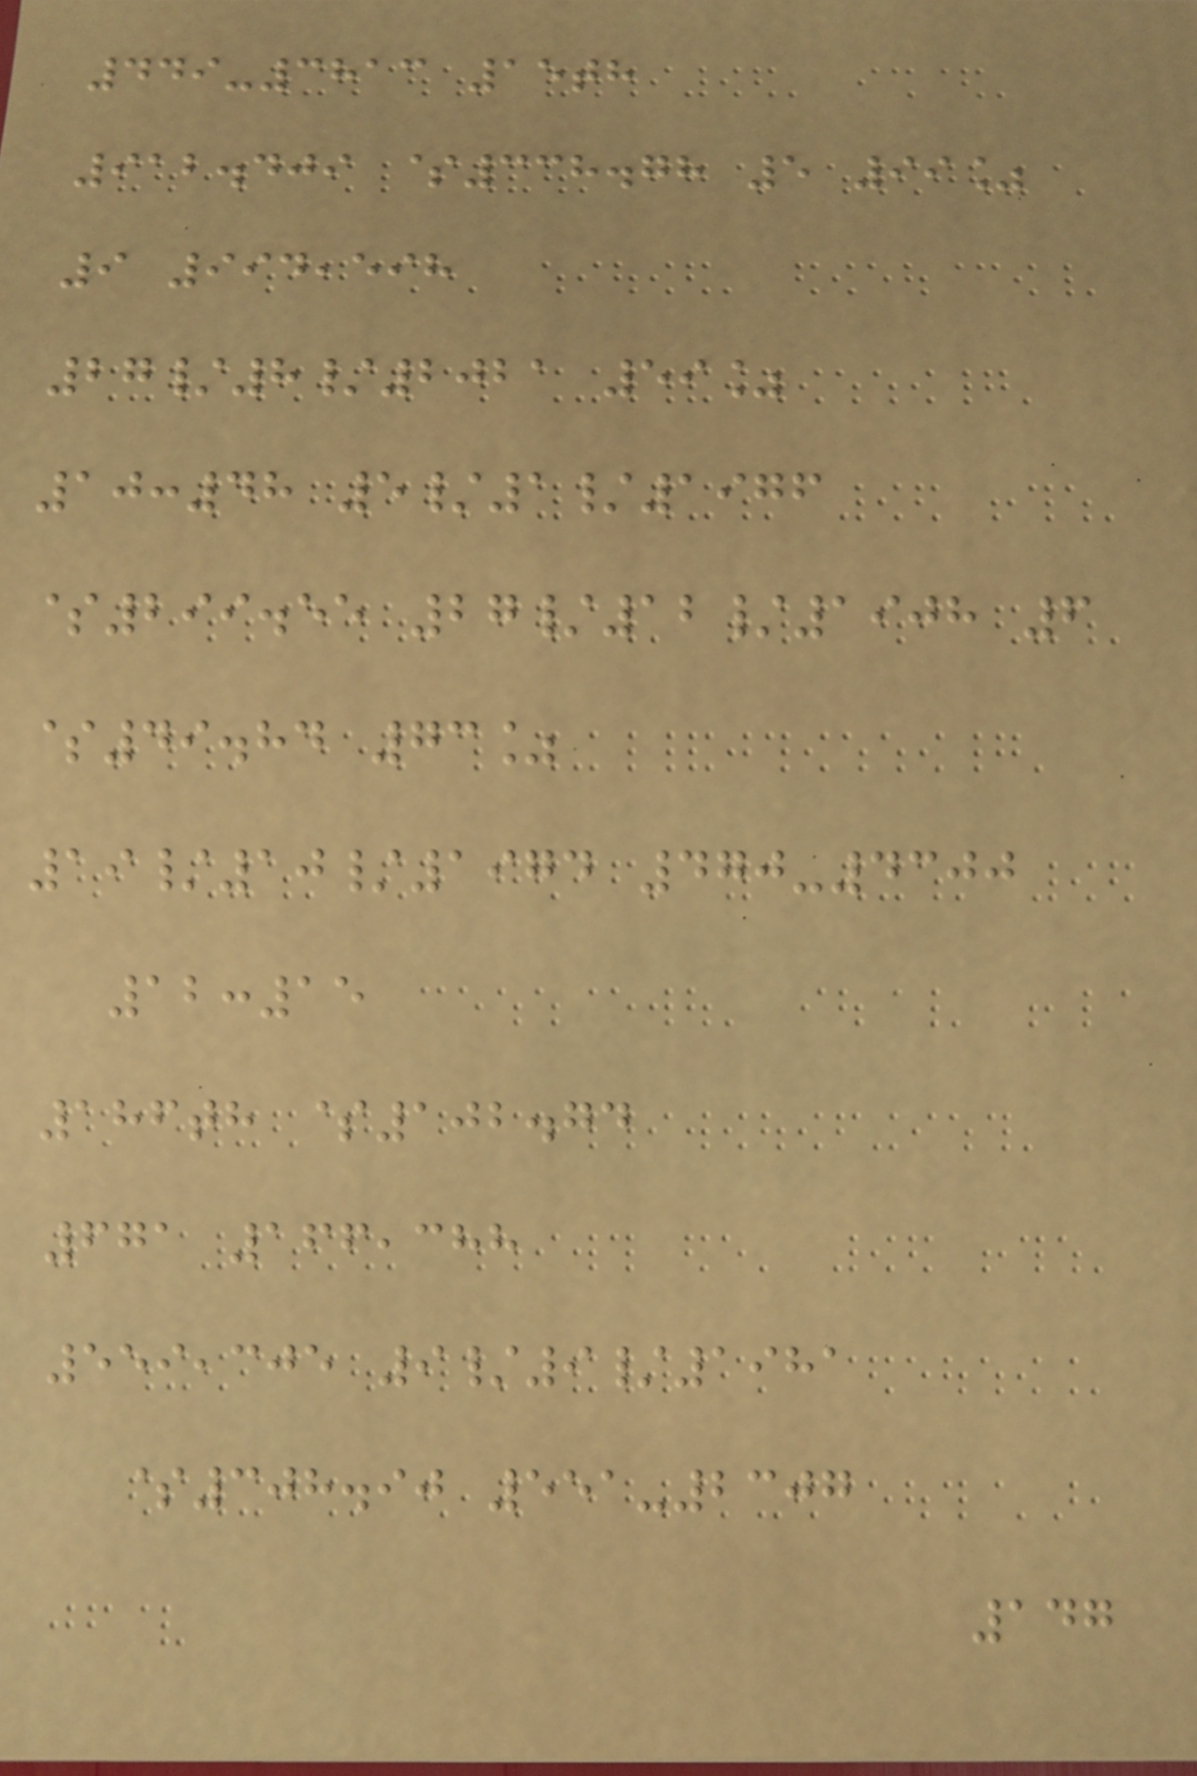449-3813 15th
912.409 $338.78 5 99%
9 994,598
27/8/2021 59%
10:48 5/1/1976
$299.55 27/12/1908 6
$49.84 73%
19/10/1974 470-4300
12:15
186th $102.74
671 166,388
559,305 9/9/1981
$308.90 551-2307
147
